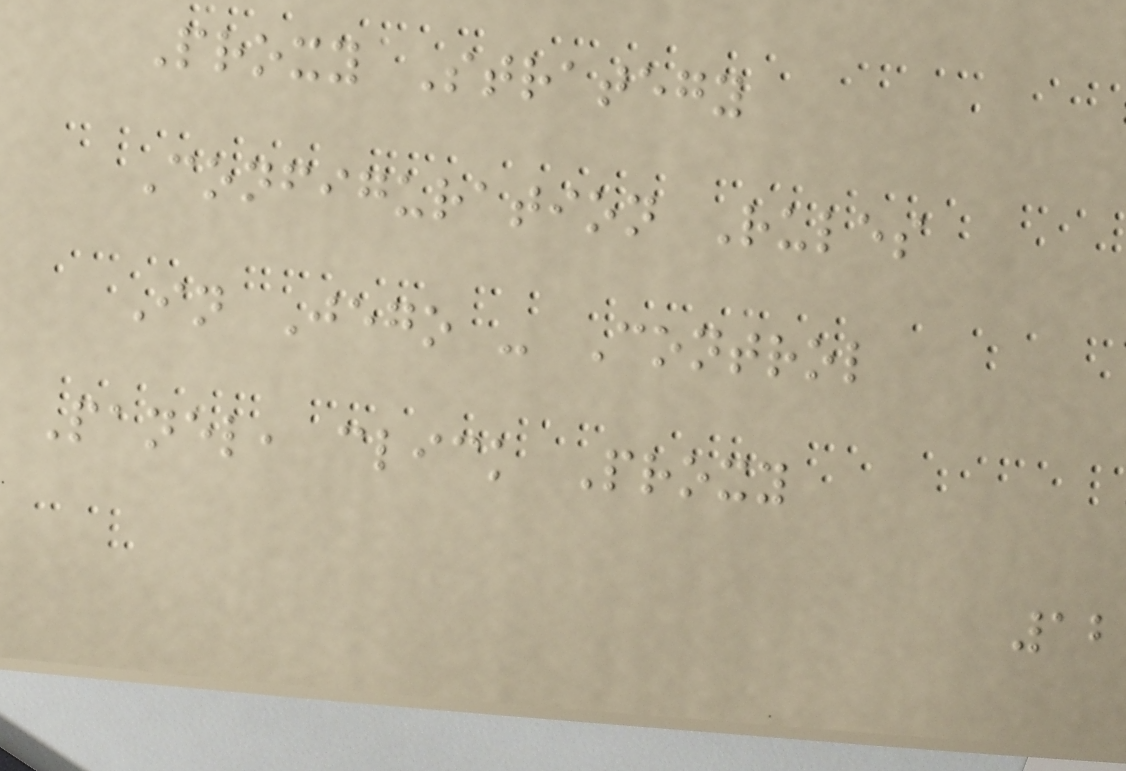Proxy Strategy
Configuration Rules
In Jego - Control
Panel, click Proxy
12
